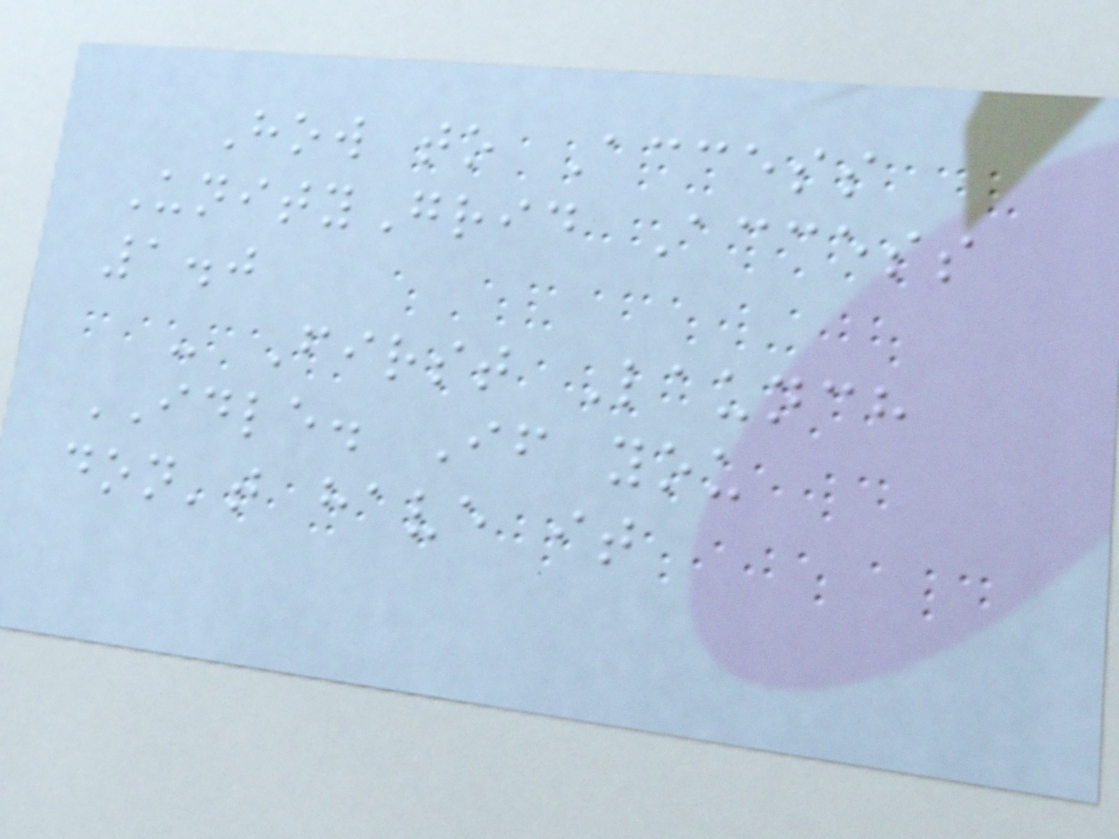How to Access
UnityGrid Access
1.0
- First Launch
IDLE. If you
don't have it
